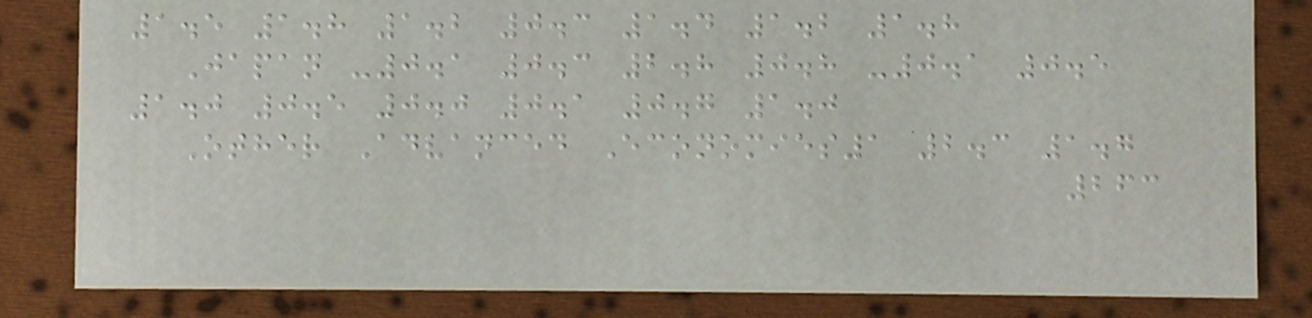1.5 1.8 1.2 0.3 1.4 1.2 1.8
Japan -0.1 0.3 2.8 0.8 -0.1 0.5
1.0 0.5 0.0 0.1 0.7 1.0
Other Advanced Economies1 2.3 1.7
263
